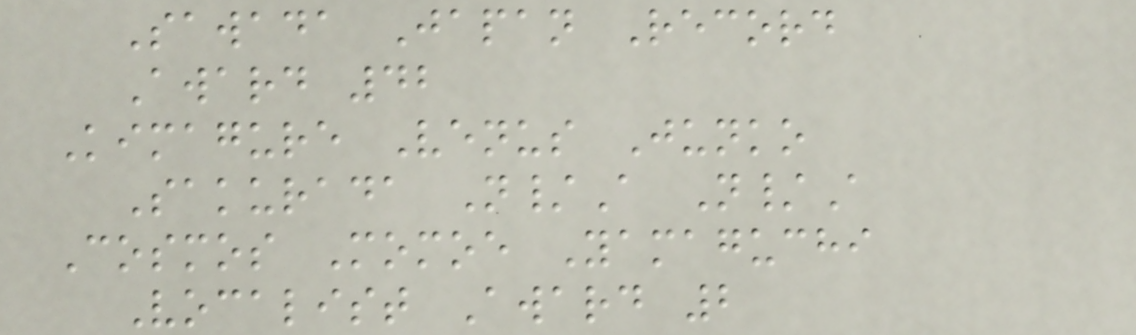Sawada Japan Record
Award 42
Kimagure Venus Junko
Sakurada N/A N/A
Cosmos Momoe Yamaguchi
Vocalist Award 2
